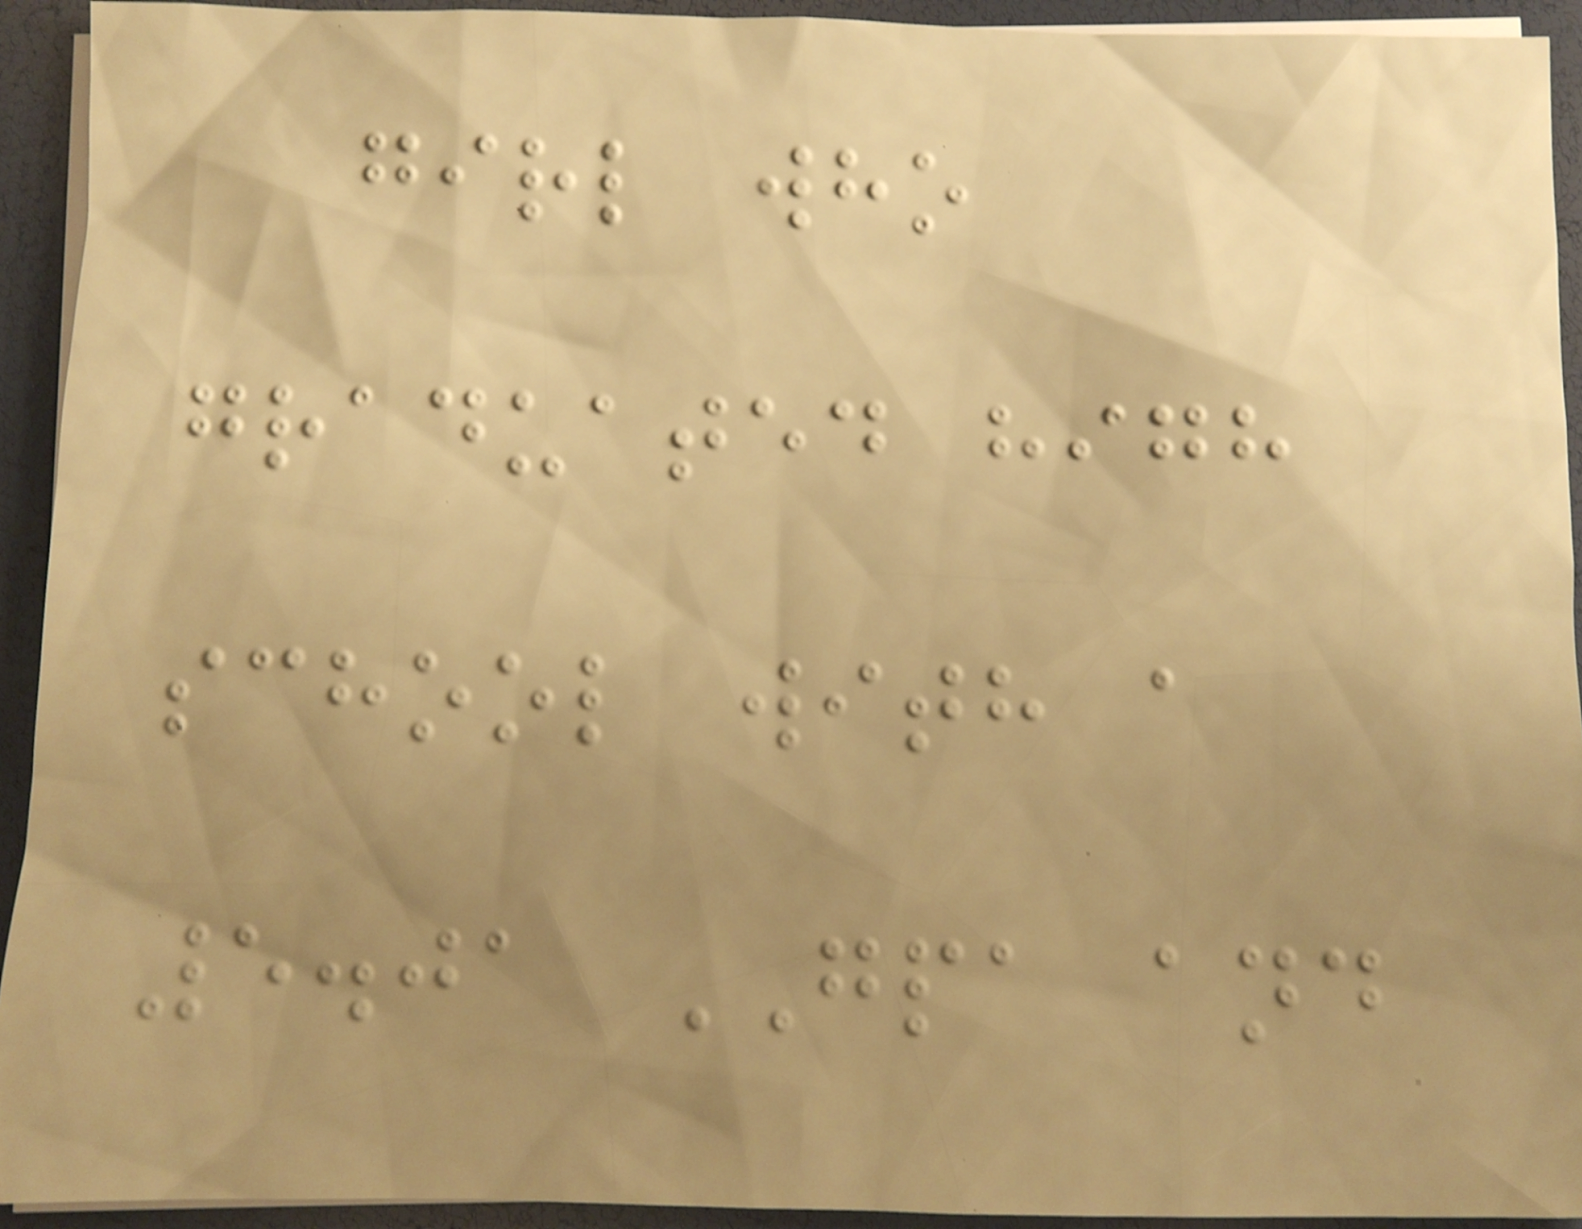girl who
graduated high
school with a
5.01 GPA and
